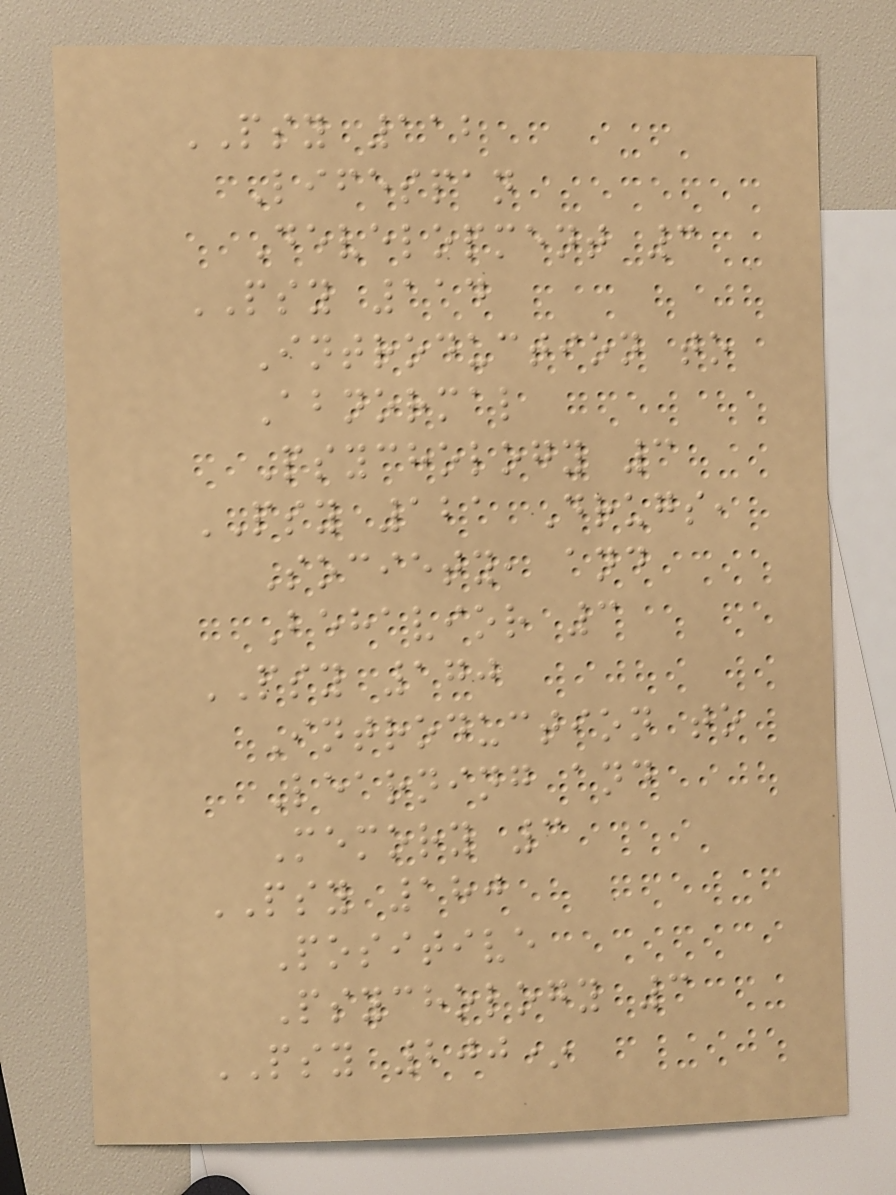PSY 112
Lifespan
Development 3
PSY 114
Introduction to
Abnormal
Psychology 3
PSY 121 Drugs,
Society, and
Behavior 3
PSY 170
Introduction to
Learning and
Memory 3
PSY 180
Positive
Psychology 3
PSY 200*
